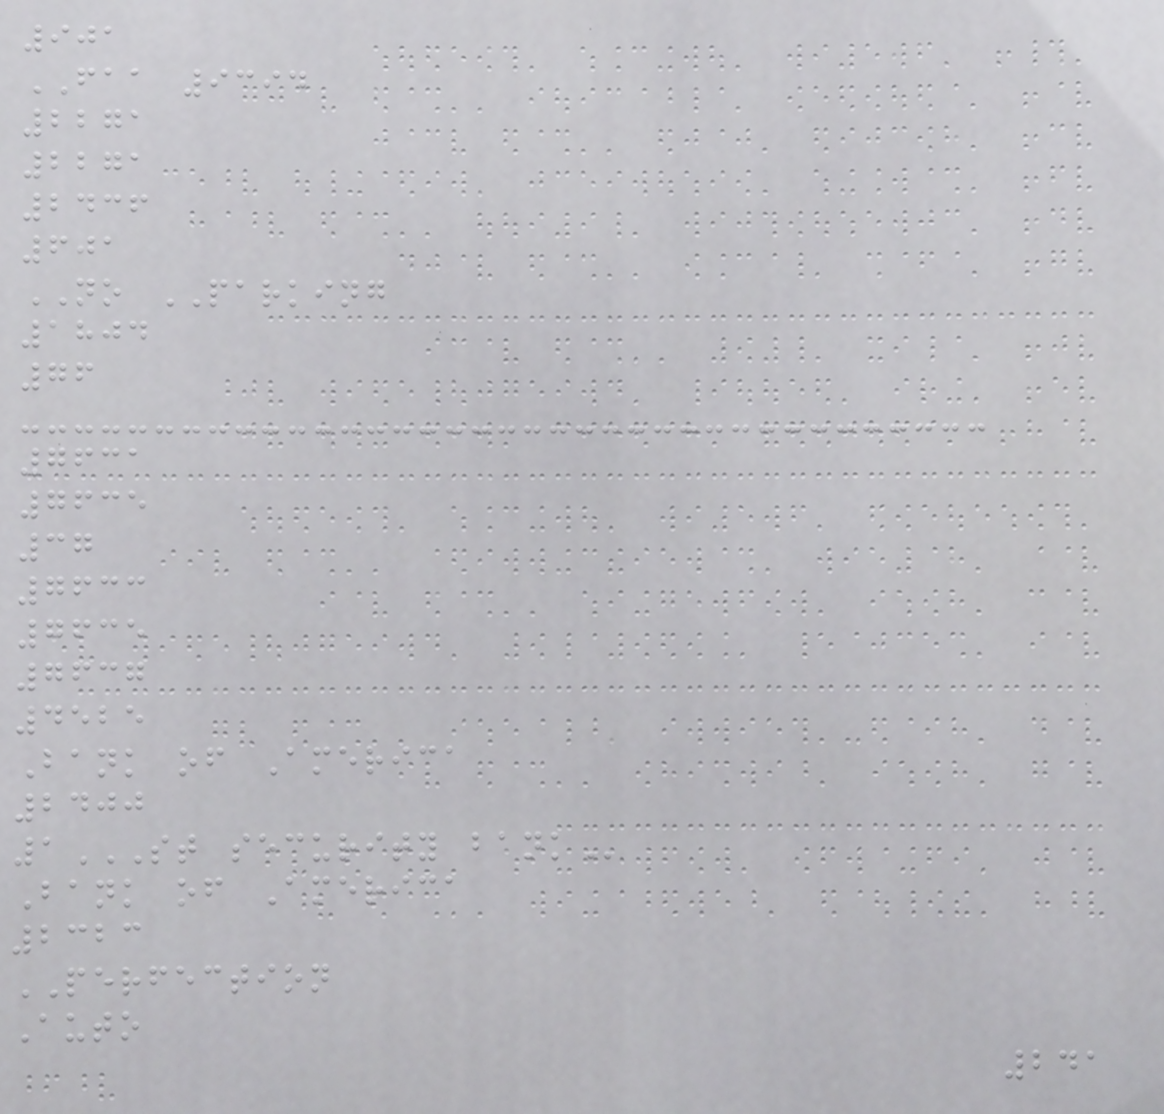901
FAA 9394
2271
2271
2436
601
NO PARKING
1804
76
7631
7635
37
7633
7635
7637
4525
Bank of America
2400
1ST SECURITY BANK
Bank of America
2323
PERFECTION
Auto
241
